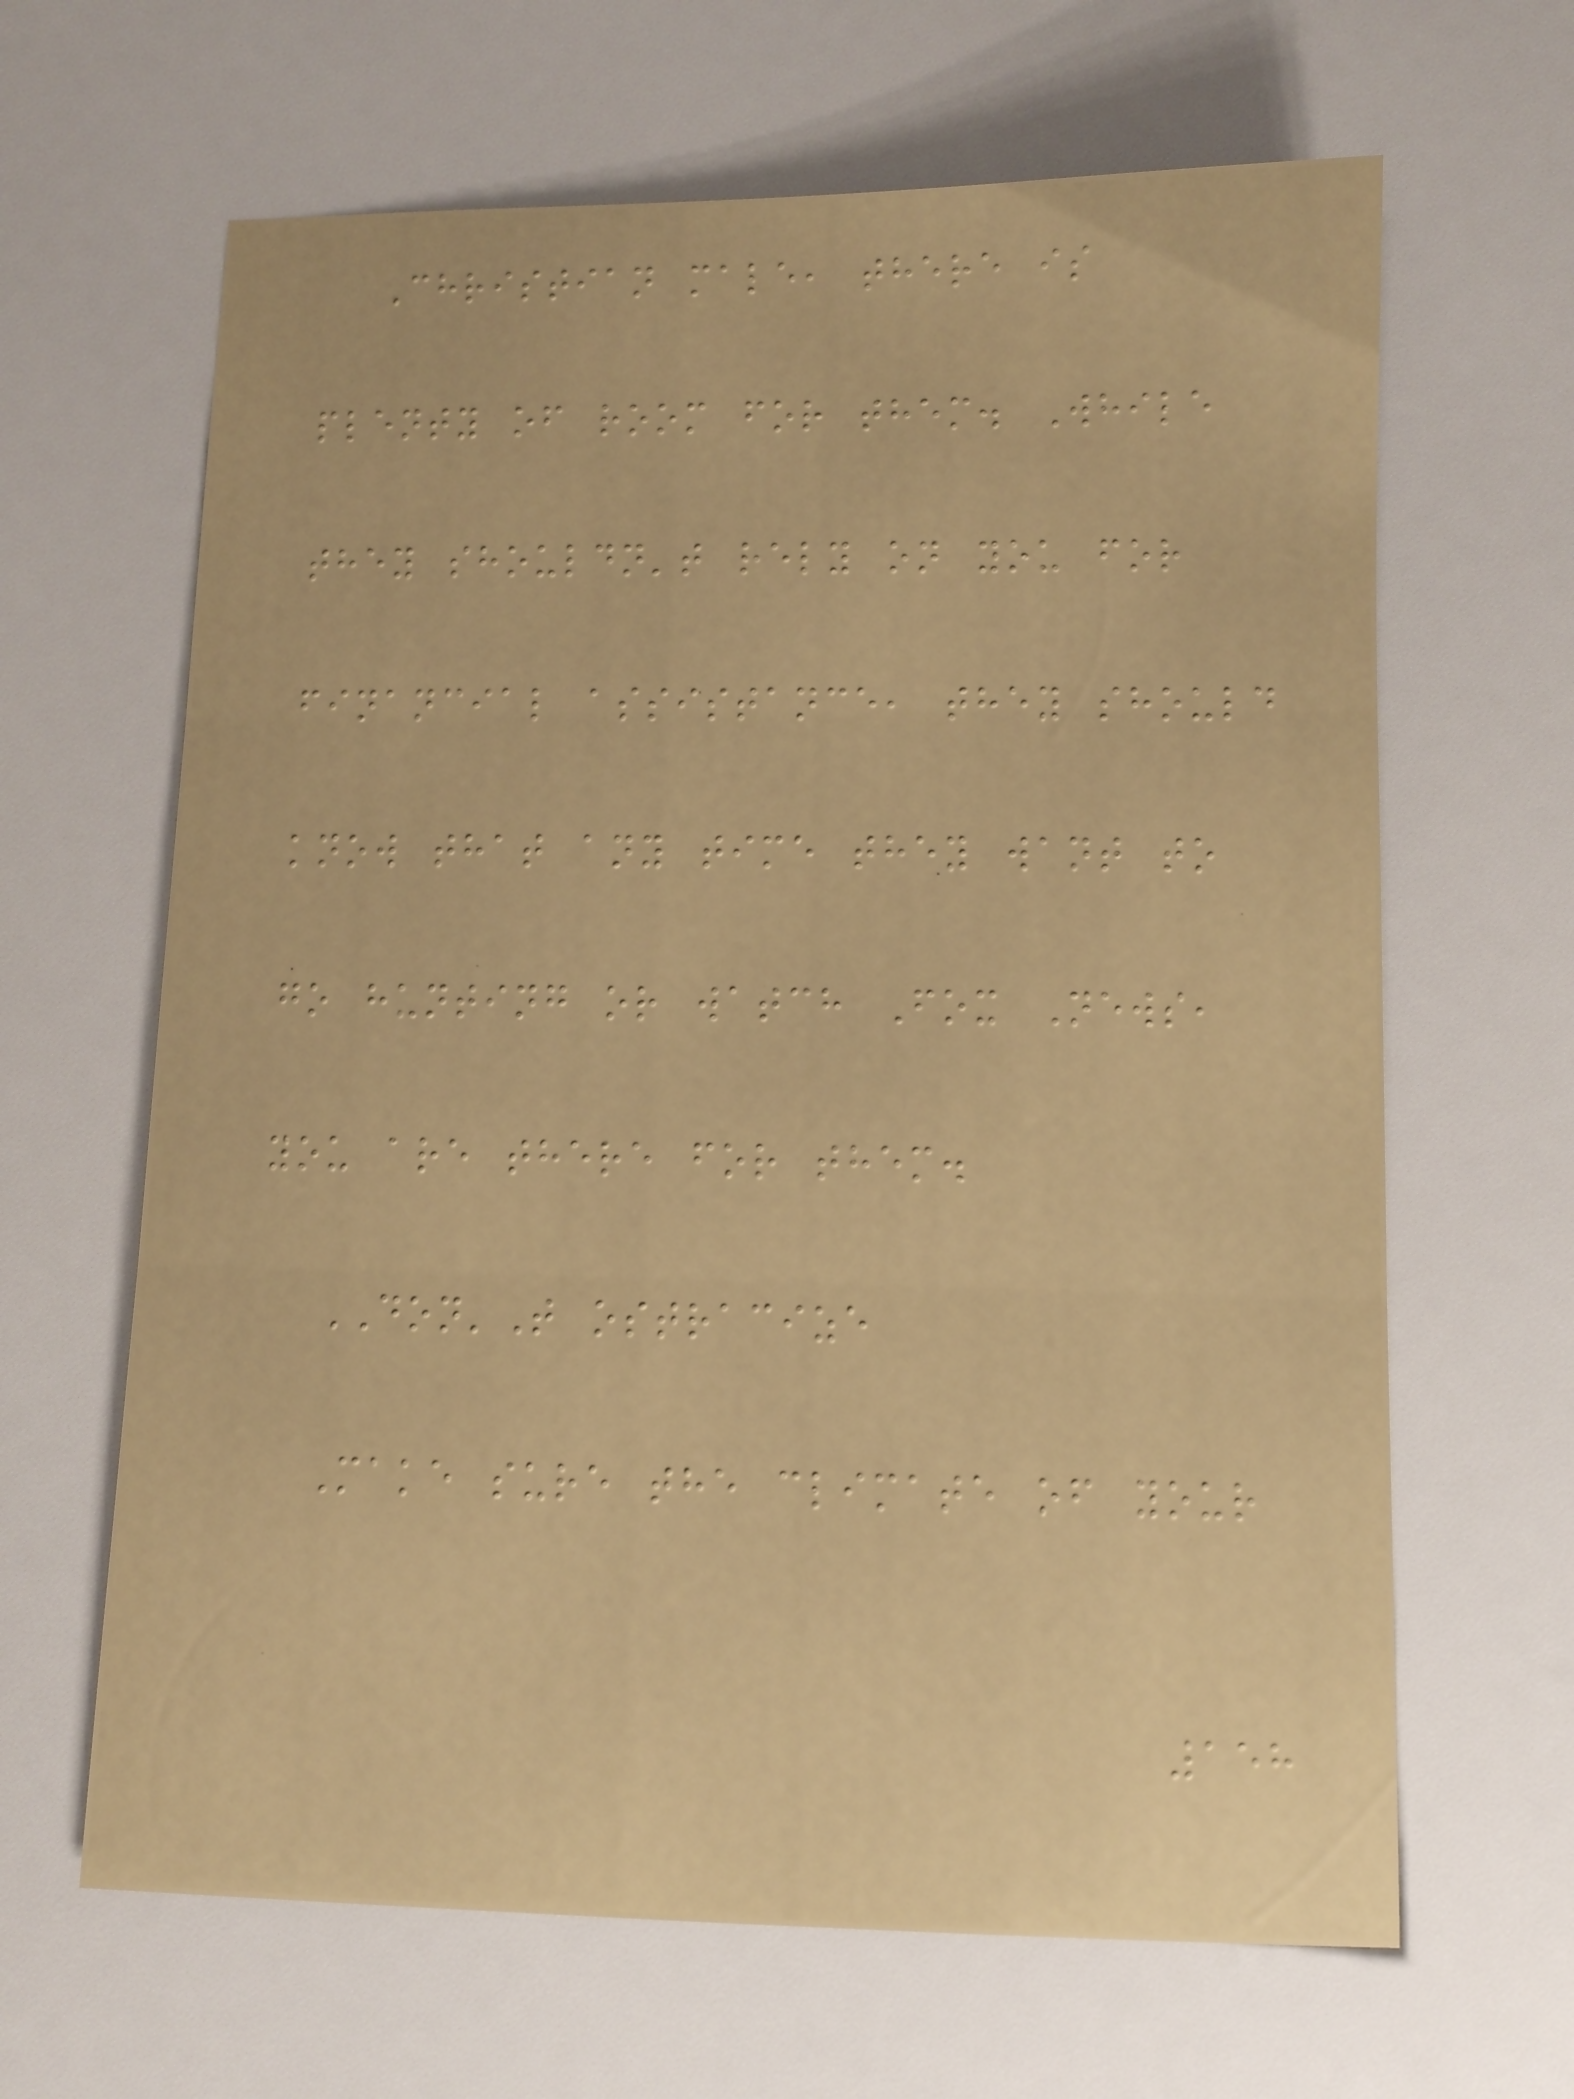Christian male, there is
plenty of room for them. While
they shouldn't rely on you for
financial assistance, they should
know that any time they want to
go hunting or watch Fox News,
you are there for them.
DON'T ostracize
Make sure the climate of your
158
